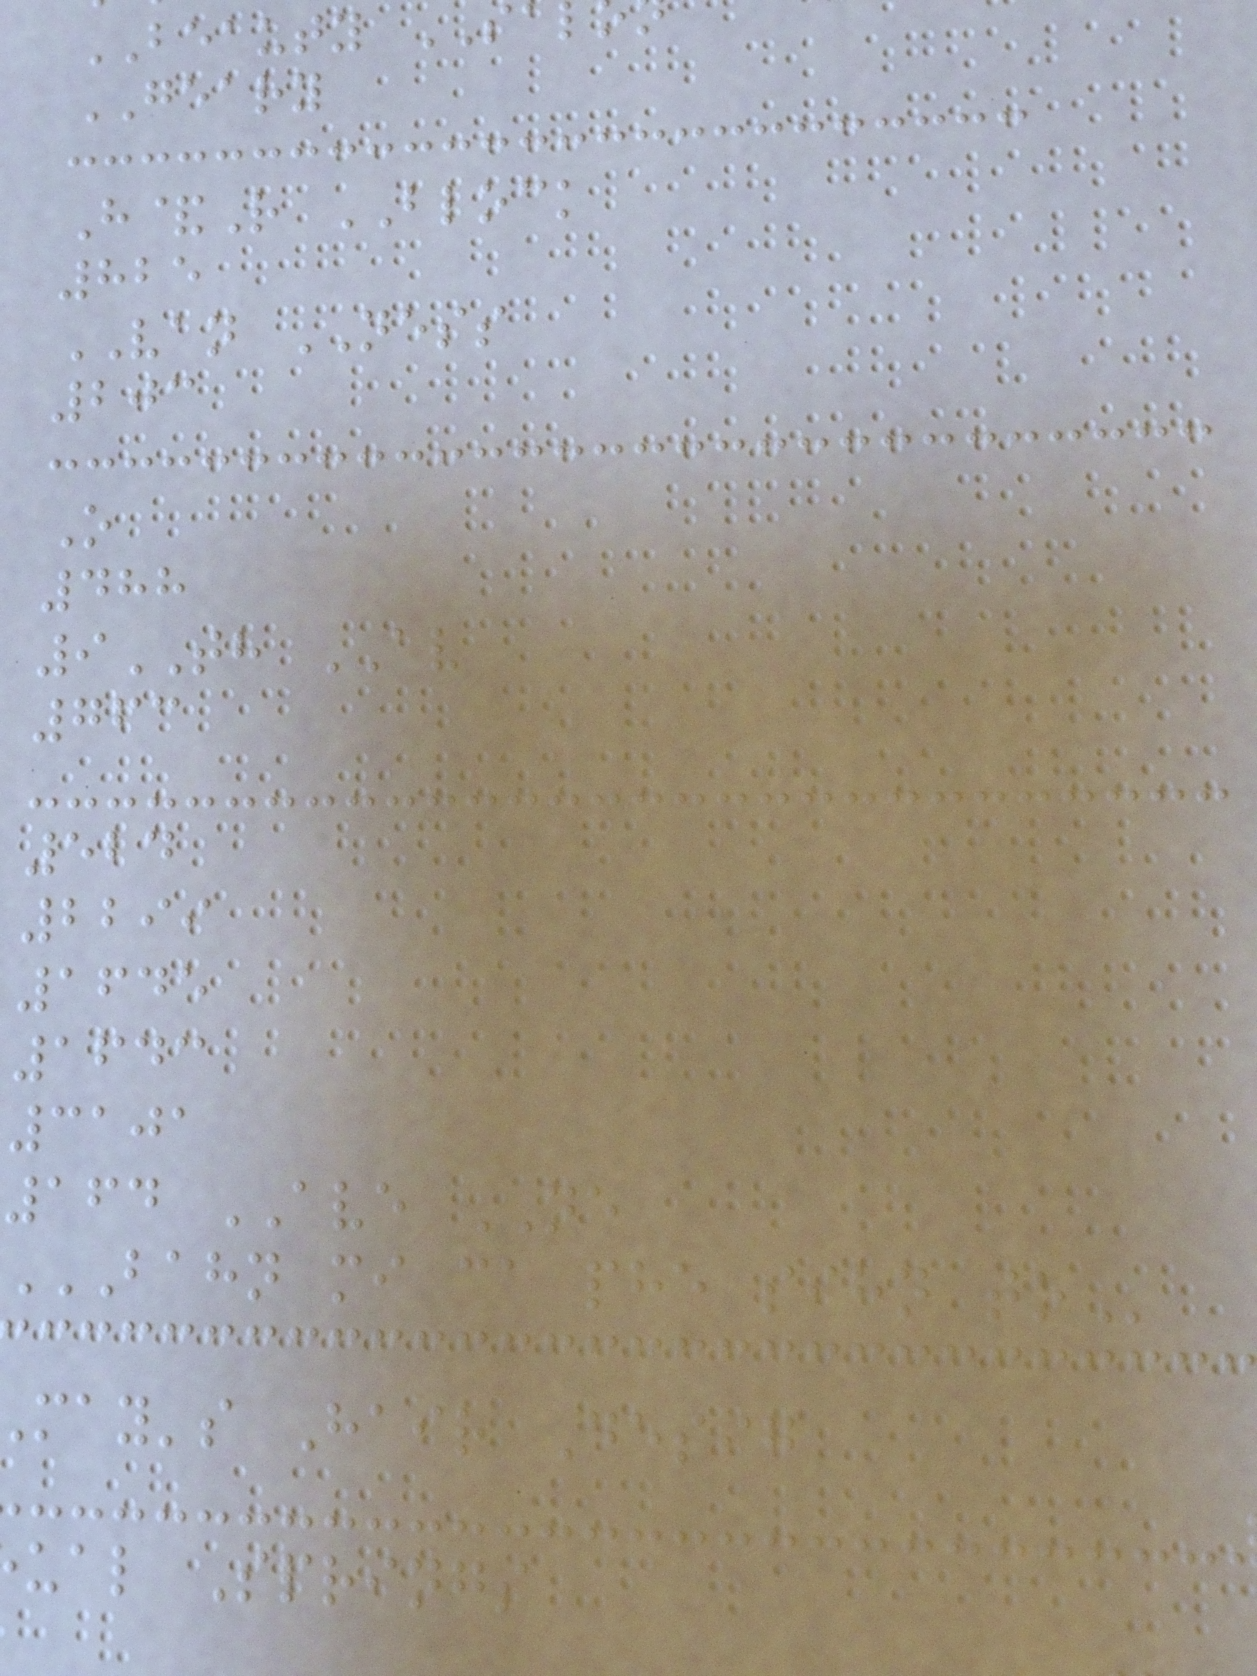BEAUTY
GEARY
H&R BLOCK
825
VAN NESS
203
O
488
9TH AV
763
524
2299
1645
1643
3101
164 AVE NE
BAHN MI CA PHE SIHN TO
may's Hair Desig
ual Springs
